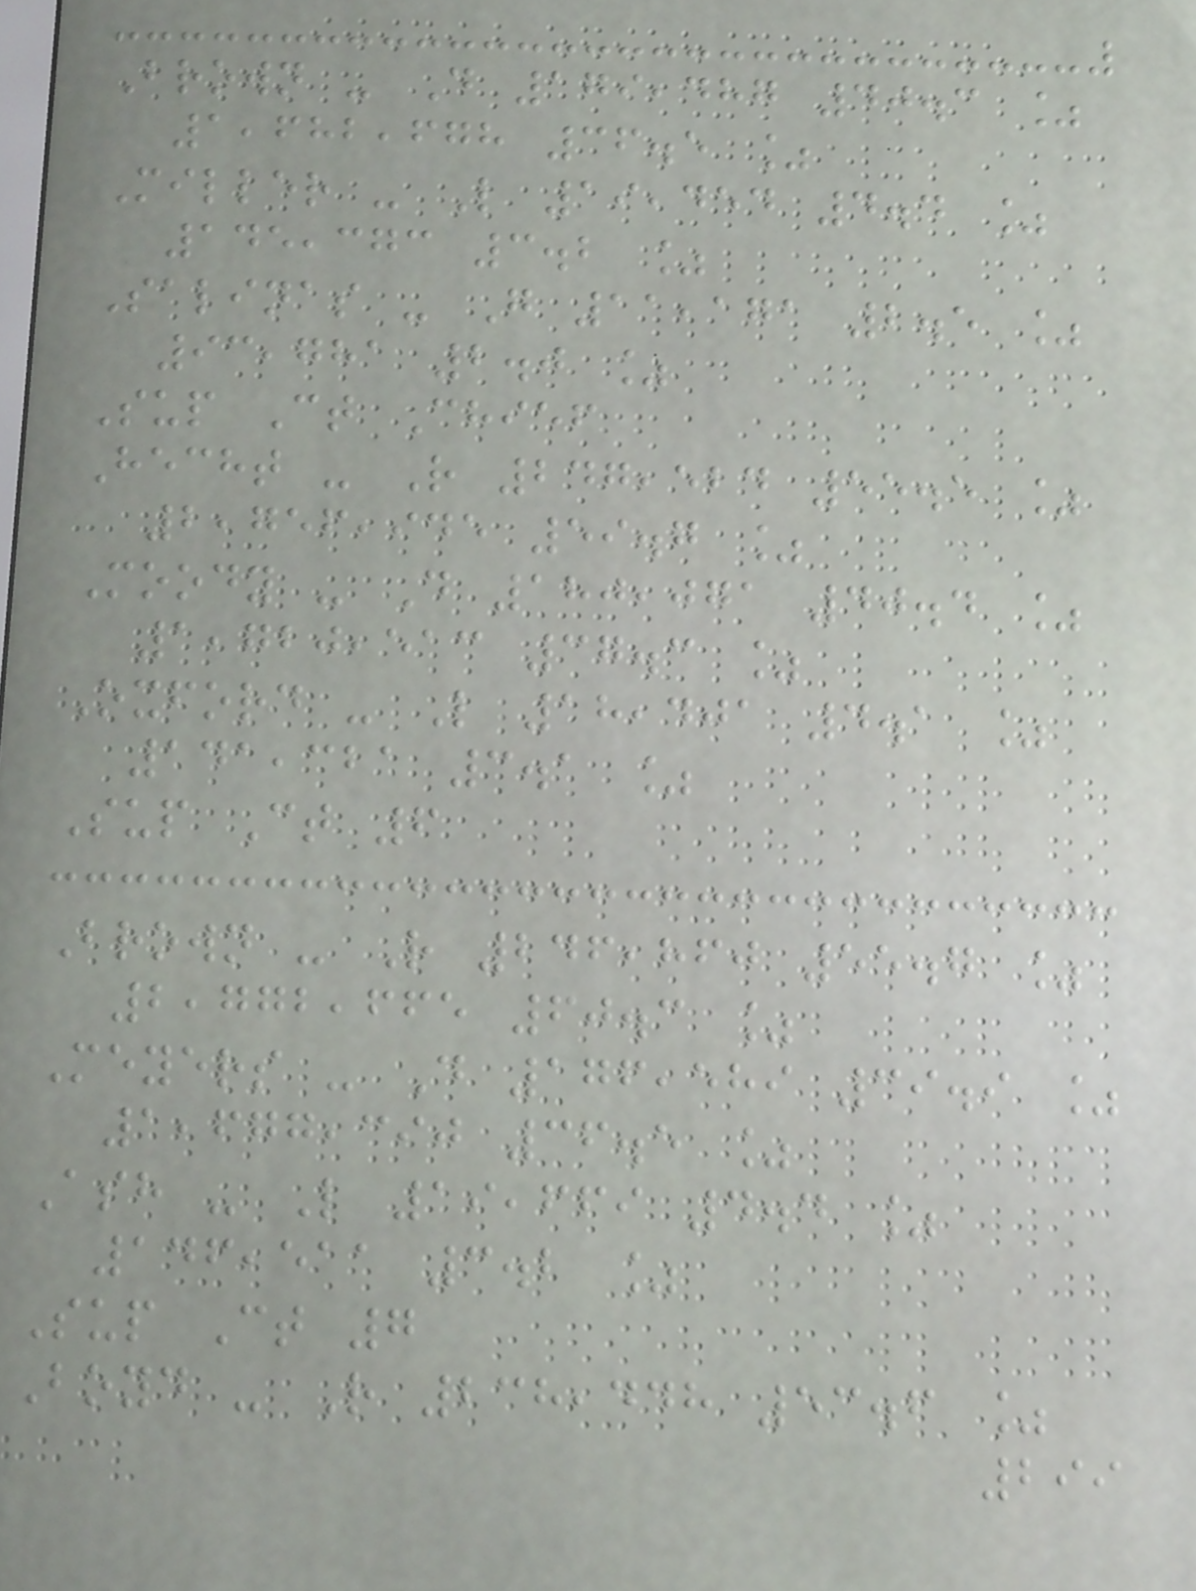Brown - D 179,487 40.3 %
1,682,678 36.5 %
Miller - L 19,454 4.4 %
145,373 3.2 %
Salinas - G 11,171 2.5 %
93,781 2.0 %
Sup Ct Chief
Hecht - R 247,524 55.5 %
2,756,945 59.7 %
Moody - D 180,071 40.4 %
1,720,513 37.3 %
Oxford - L 18,401 4.1 %
141,321 3.1 %
Sup Ct 6
Brown - R 246,860 55.7 %
2,772,665 60.3 %
Meyers - D 176,589 39.9 %
1,677,390 36.5 %
Ash - L 19,669 4.4 %
146,511 3.2 %
Sup Ct 7
Boyd - R 238,448 53.6 %
299
